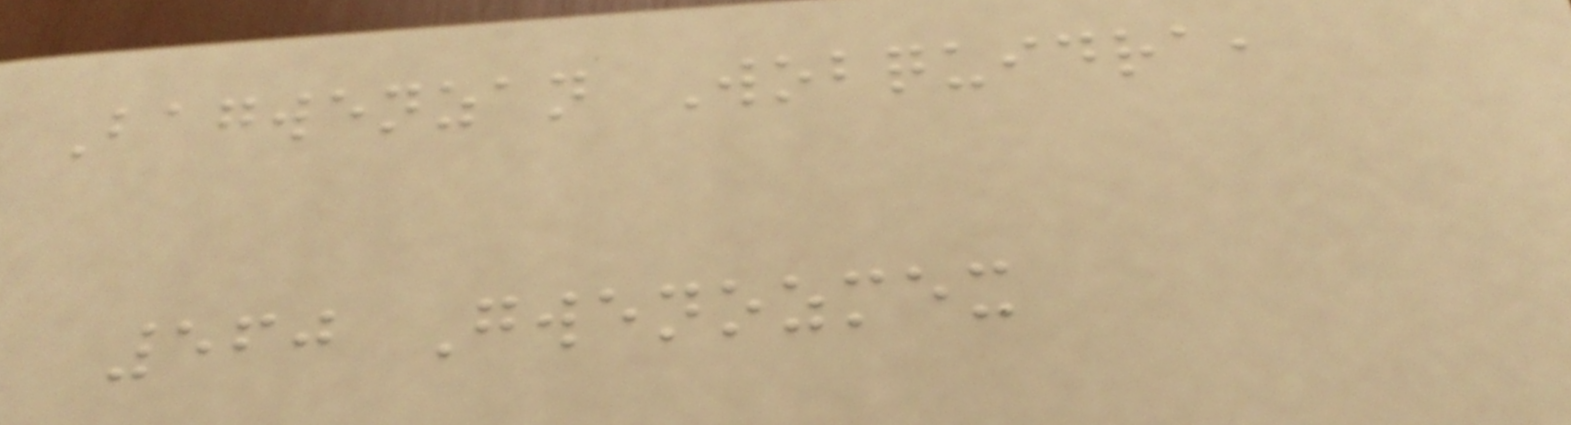Bagwenzan Wobquidra,
560 Gwenozmex
